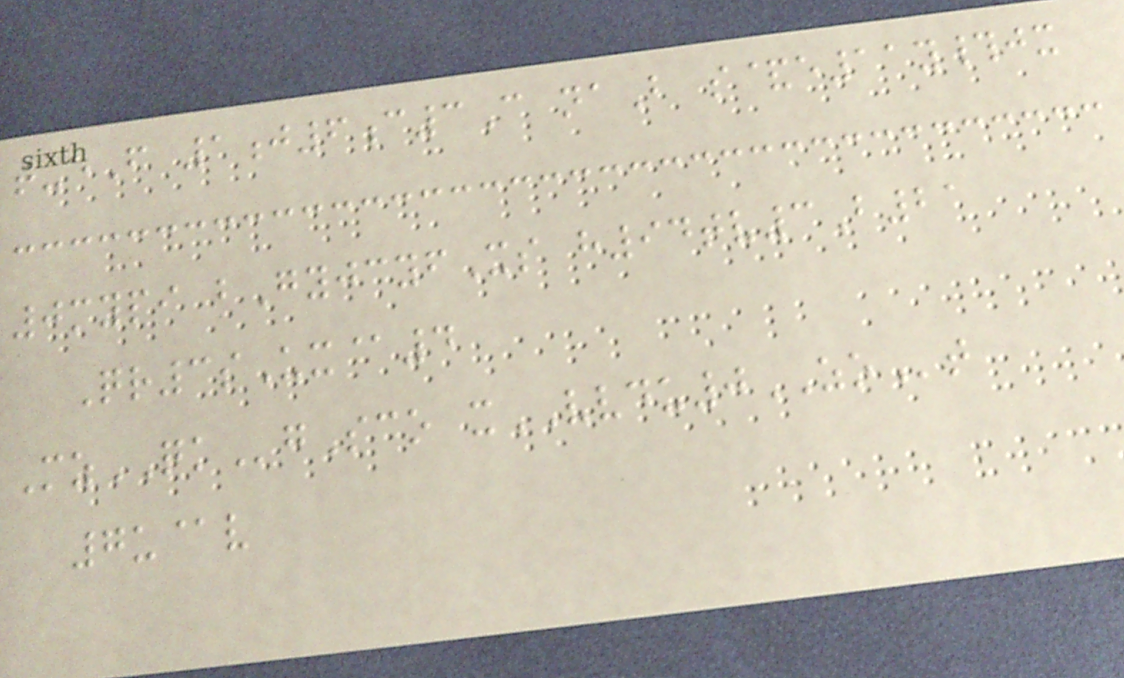t-eF 1j6c3C naB s&e11y#jx
0mypi bGyjcyfXs h94tv3B21
Qr3sUx@4
MzQKgSco xVVDU0ZOt
7u@v
